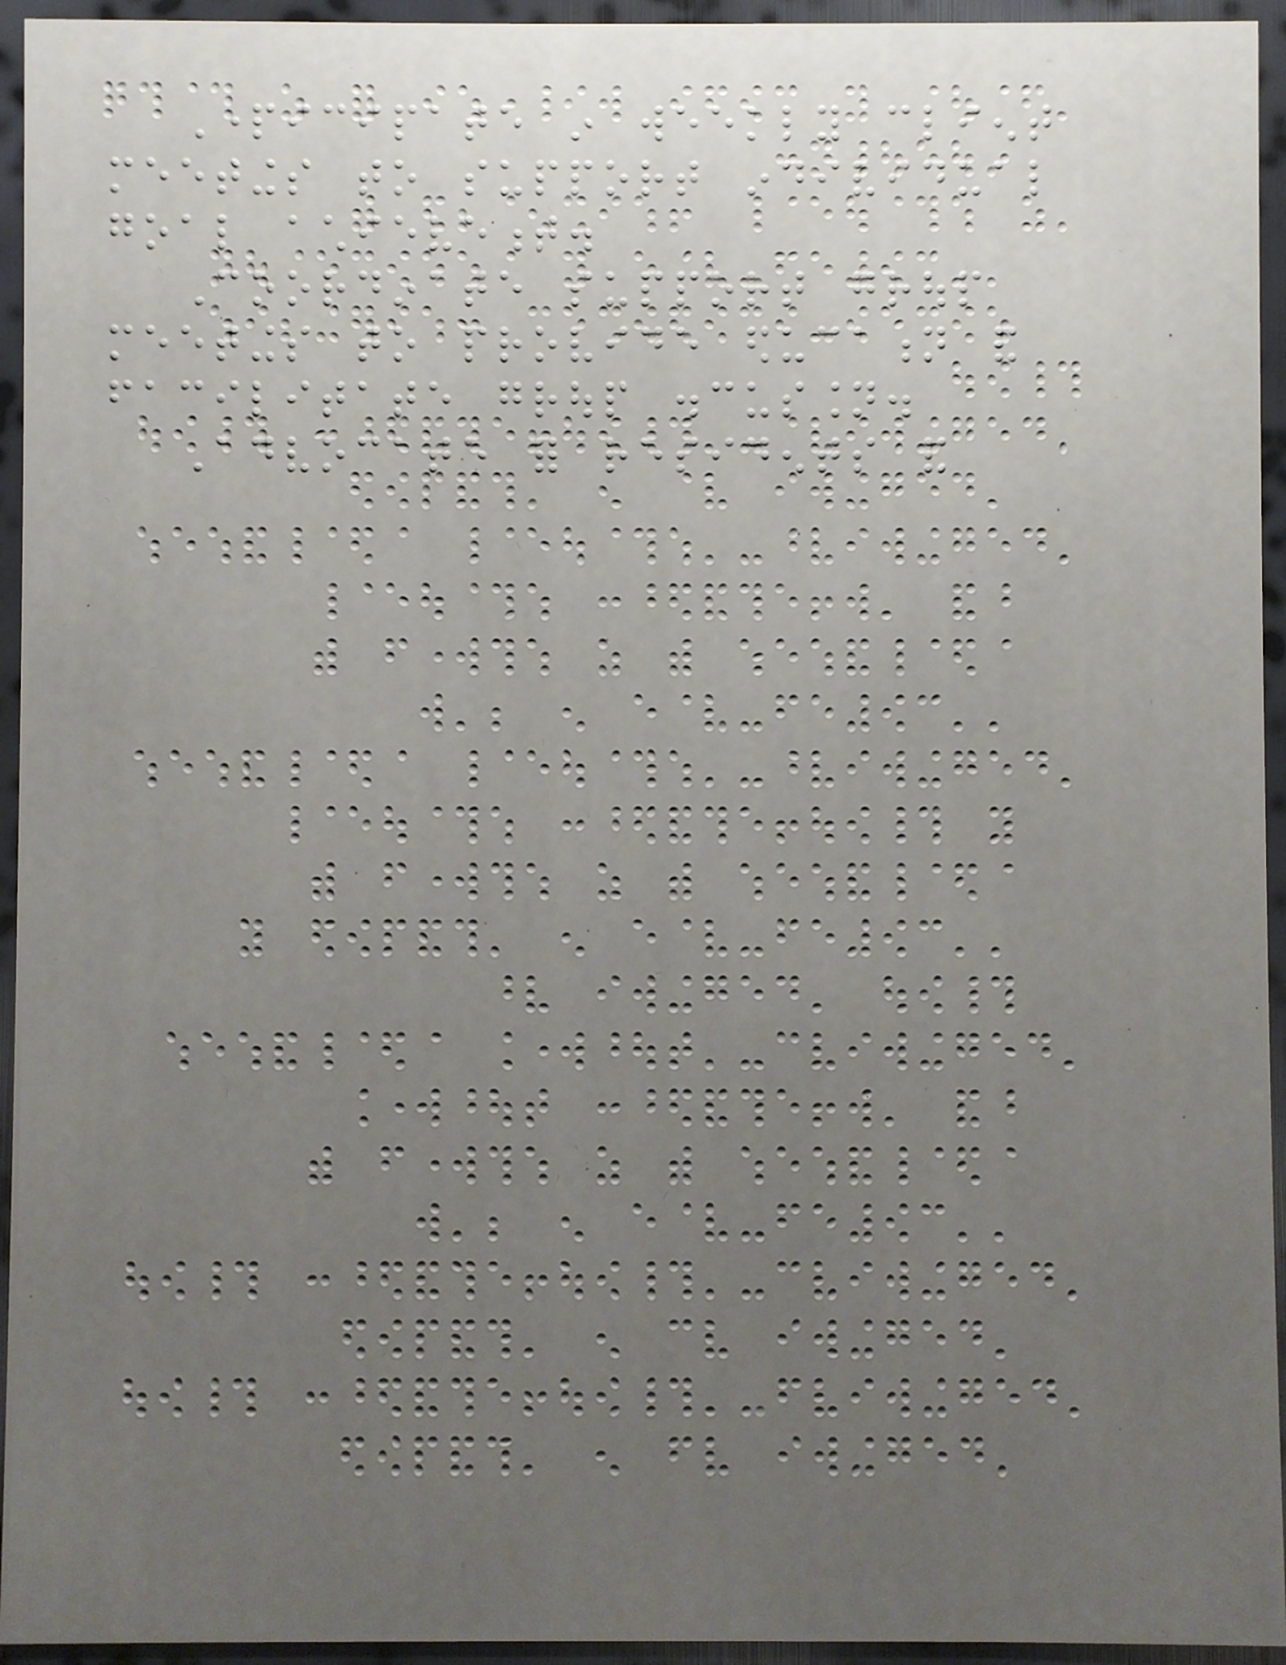Participate in weekly client
meetings to support individual
goal achievement.
Coordinate support group
meetings to provide education and
facilitate group discussion.
Advocate for residents and
